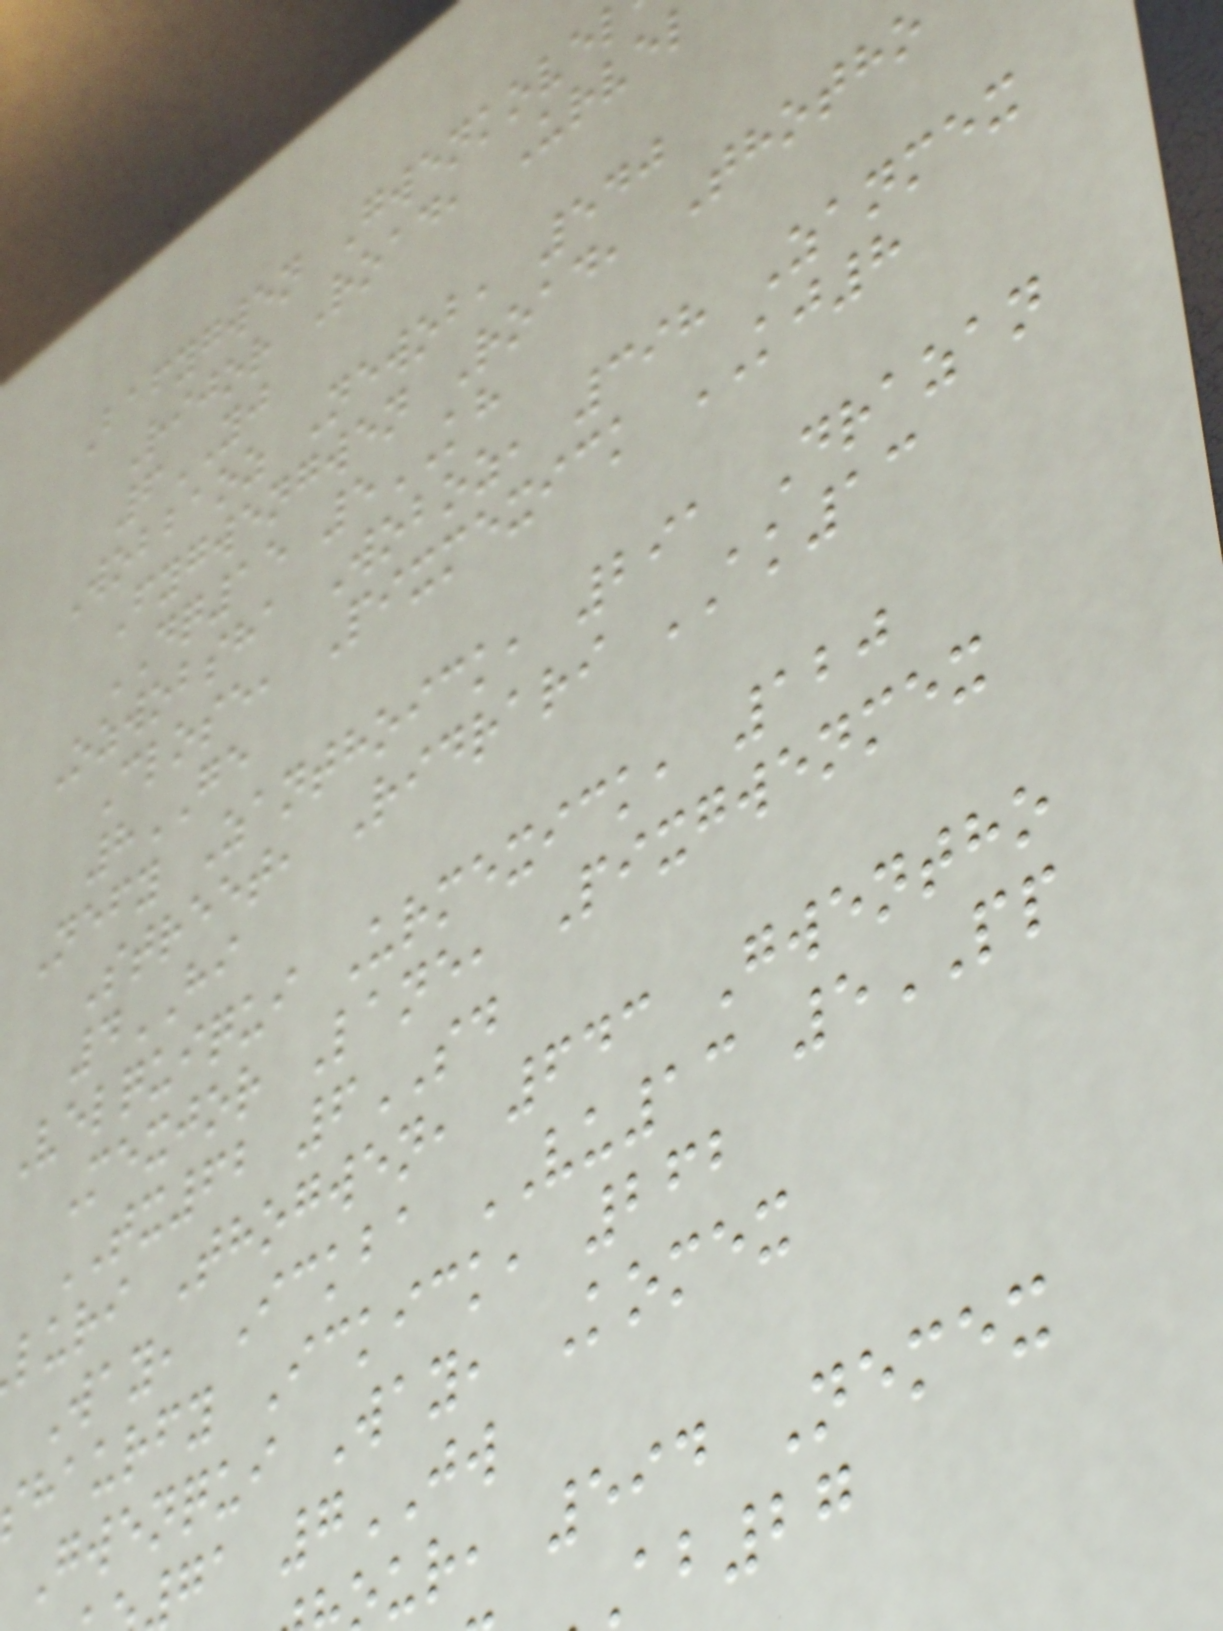Bafygwen Gwenkove
Rijor Road, Urve
6YJ
Wobbaoz Newob, 540
Fygwengwen Road, Thotho
DQ15 5KH
Ozwobsha Woboz, 398 Zanmex
Close, Pixmexick KJ8
8GE
Nefy Zanthoick, 291 Drazan
Street, Ridrari AK13
4HI
Velquiqui Urmexick, 120
Mexjor Lane, Pixgwenmex
TX62 6SD
luri Thogwen, 643 Gwentho
Way, Ickba VU13 5PP
shaurfy Ickick, 262
Gwenqui Way, Komex
ga 7JW
ur, 594 Nemex
